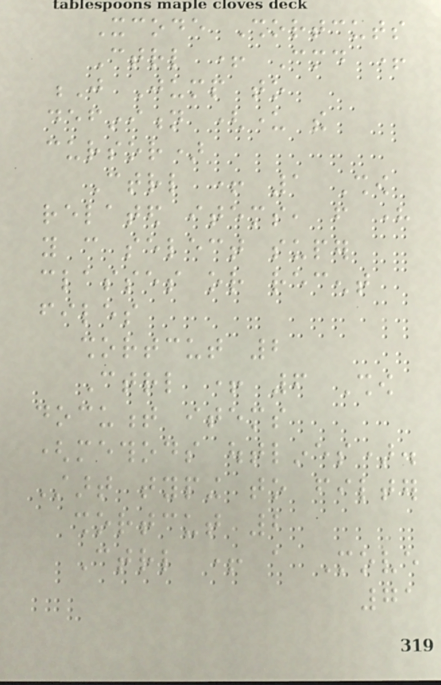Xcode Shortcuts
Ctrl + Cmd +
J Jump to
definition (under the
cursor)
Ctrl + 1 Show
related items, from here
you can select super
classes or recent
files
shortcut 2
Ctrl + 6 Show
document items
(methods outlines).
Start typing to filter
shortcut 2
Ctrl + a Move
71
